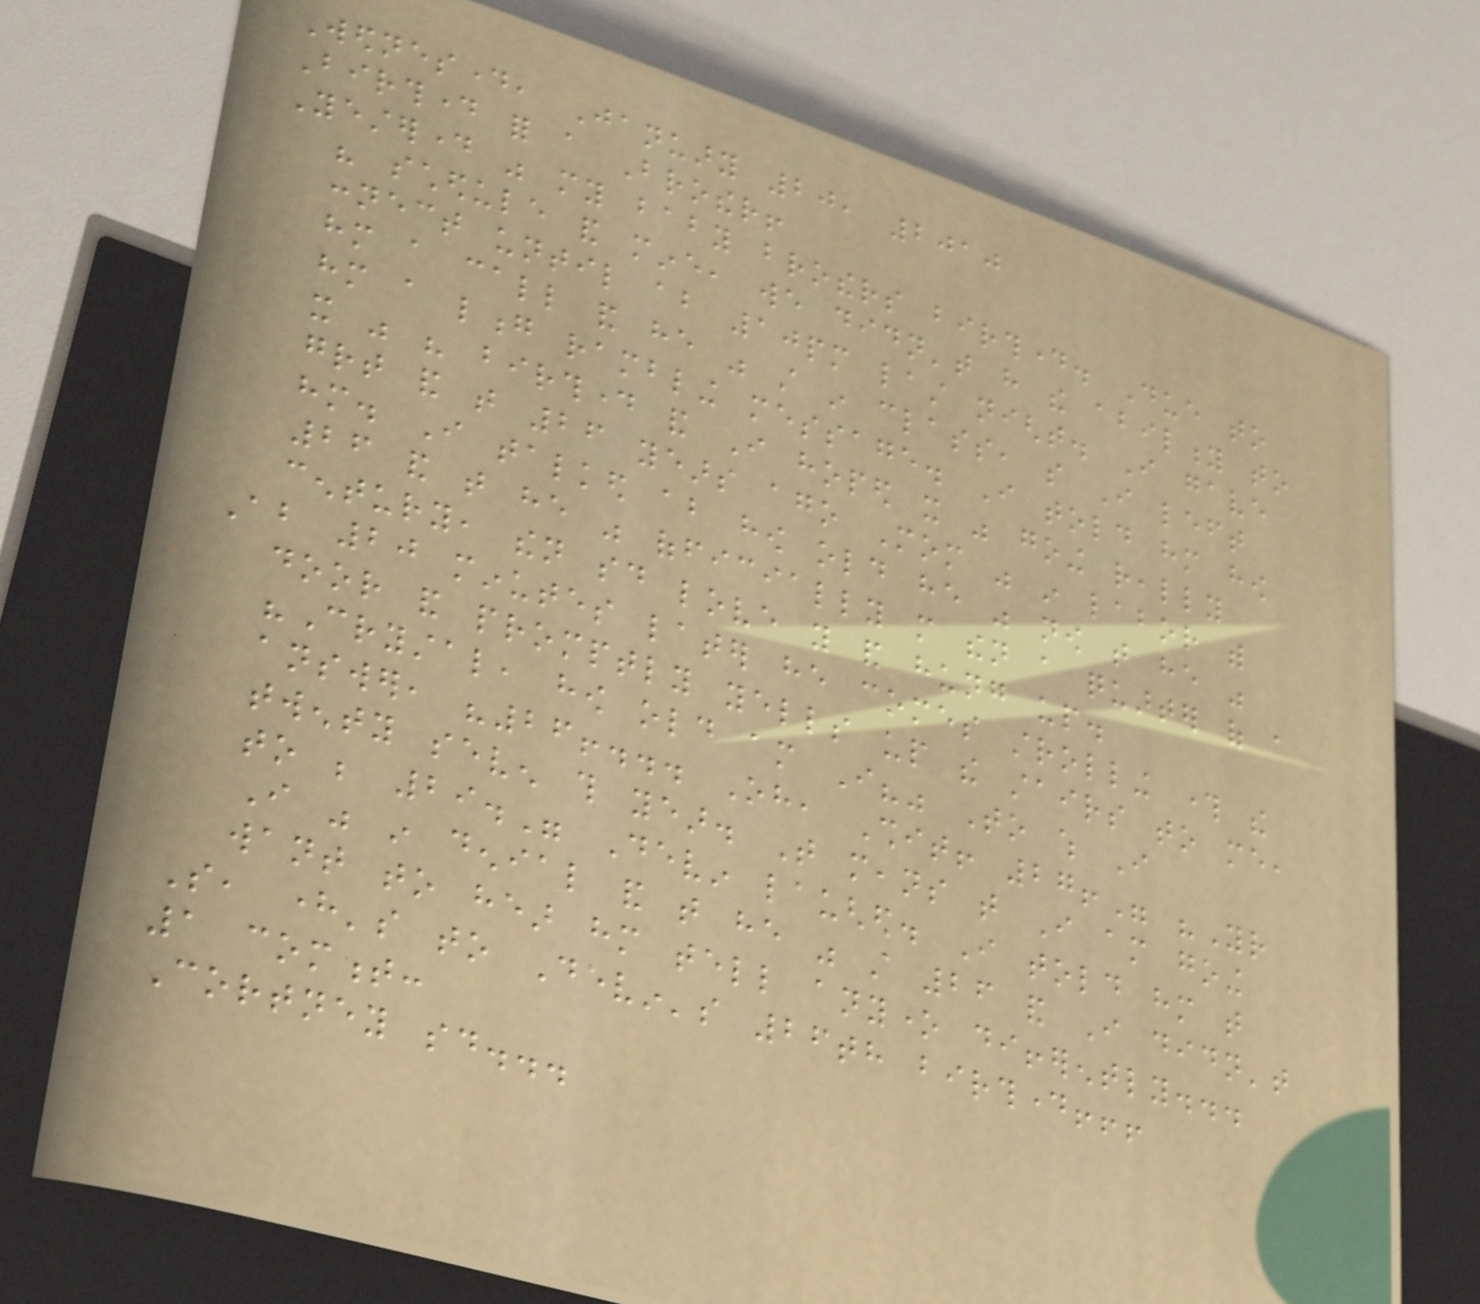Wednesday, January 20, 2010
Birthday for a Brother!
Yesterday was my baby brothers birthday. Due to
his schedule and mine, we didn't have the ability to
connect until about 10pm last night. I gave
him a call and he was still in class, so I left
him a long rambling message. I told him how
it was his birthday and I hoped it was going really
great and that 26 years ago Mom was in labor with
him. I talked about how old he was now that he was
26 and that he was officially more then a quarter of a
century, then said love you and hung up.
About 20 minutes later he comes strolling through the
door and promptly yells up the stairs to me,
"Crystal, how old am I?" To which I
answer, "26!... Oh, Shit! 27!" "Your
twenty seven this year. That means that I am going
to be 29." Devin laughed. I told him that
I was in denial and that he was still 26 and I didn't
want to hear him tell anyone differently...
So, here's to Devin's 26th birthday!!!
1 comment:
Cortney said...
